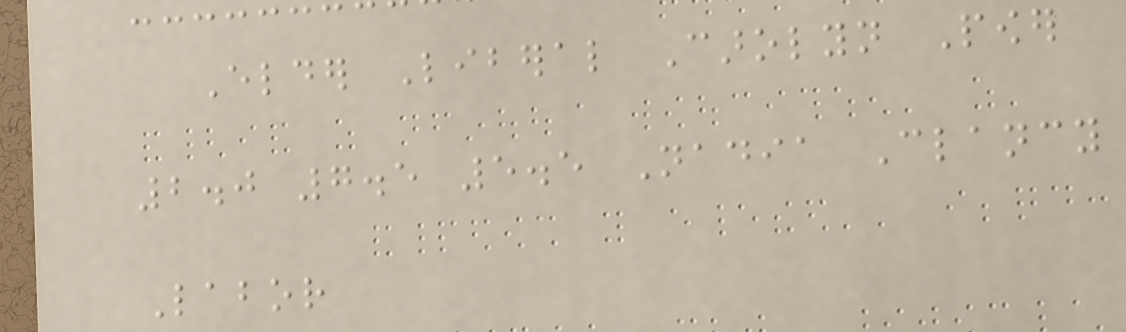Elder Liberal Carolyn Power
2.0 7.5 5.5 Nadia Clancy
Labor
